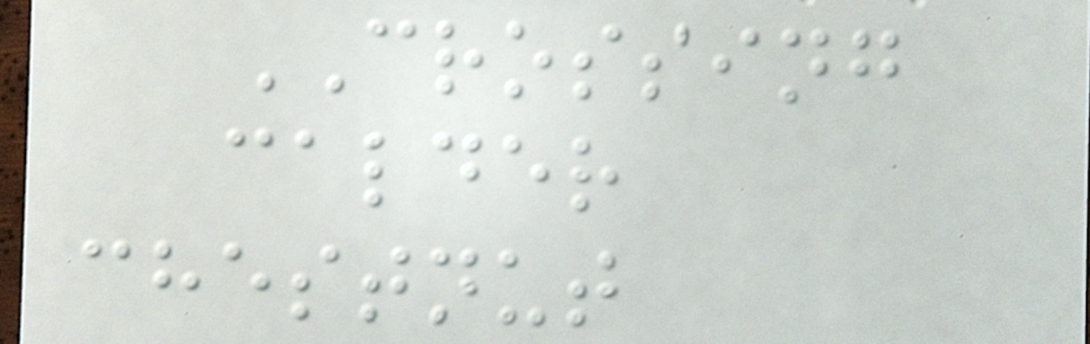CROSSING
calder
chestnut
